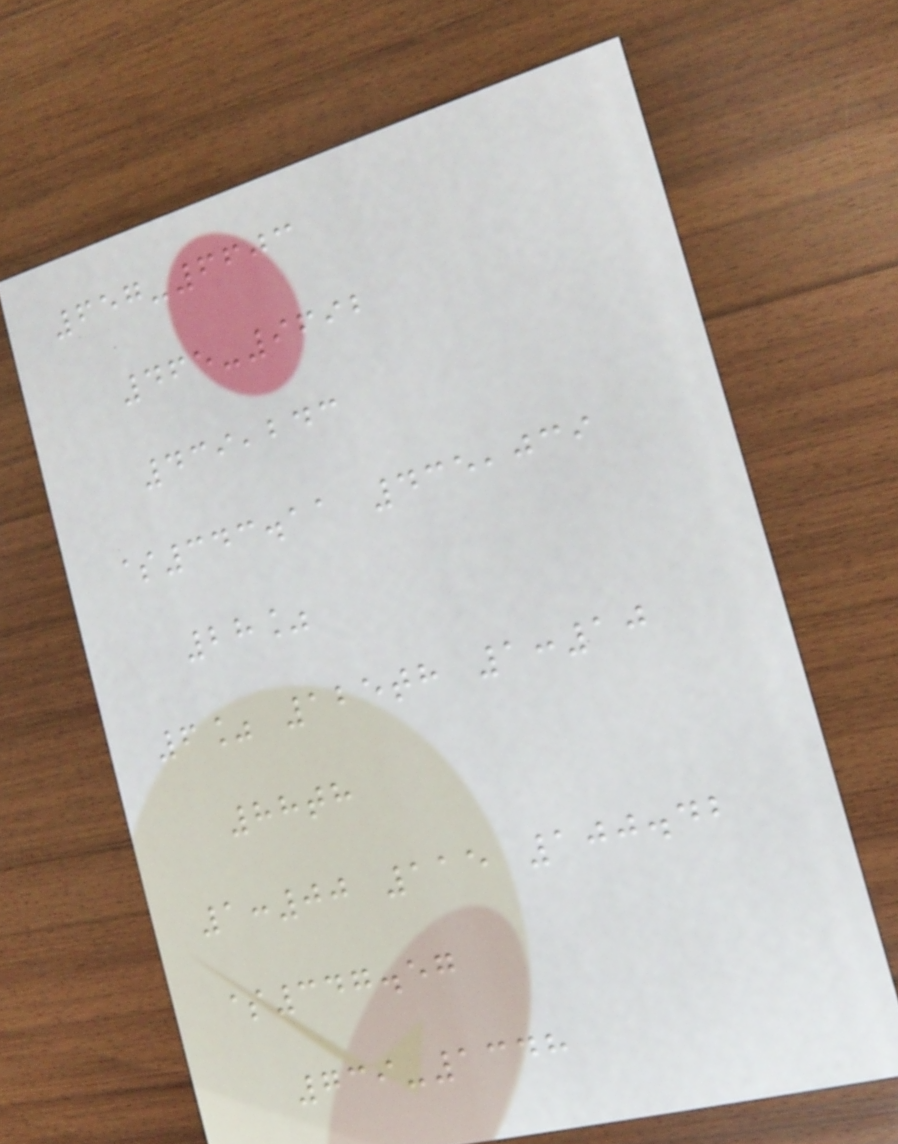657-6603
465-9692
439,243
$343.11 435,039
28%
6% 125th 1:10
88th
1:00 115 100.42
$347.57
739-1348
